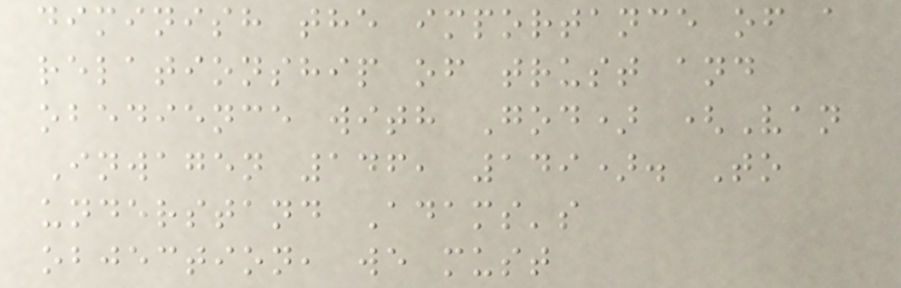diminish the importance of a
relationship of trust and
obedience with God) (Van
Inwagen 146, 149). To
understand Adams's
objection, we must
